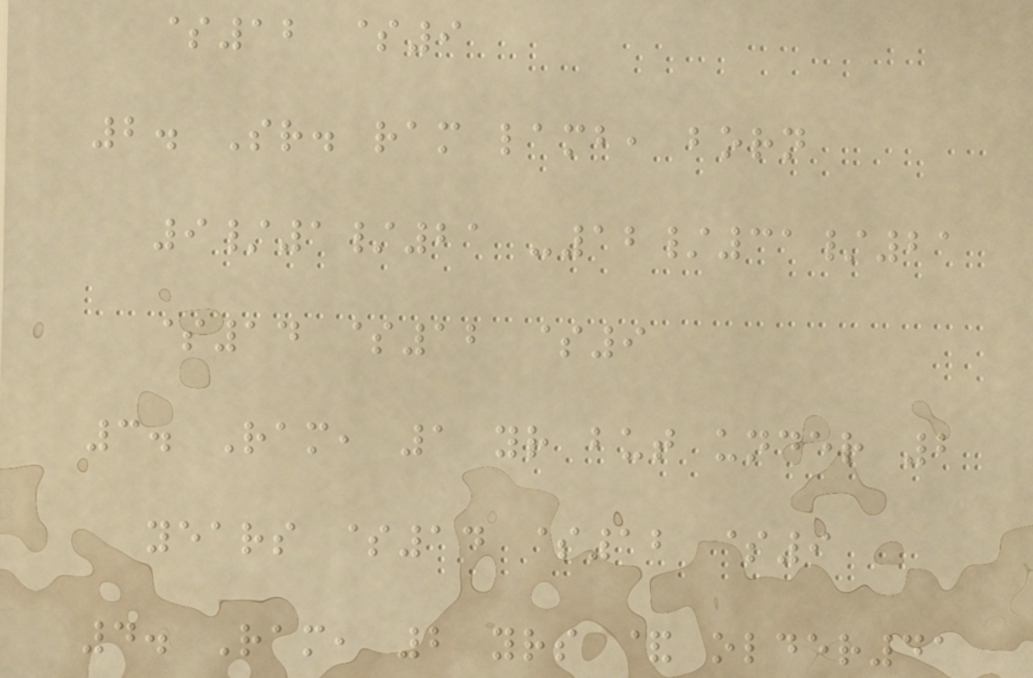$12 $9
2. Sr. ram lamb, born
9/1/21 -12/31/21
$14 $12 $9
3. Ram, 1 yr but under 2
years $14 $12 $9
4. Ram, 2 yrs & older41
